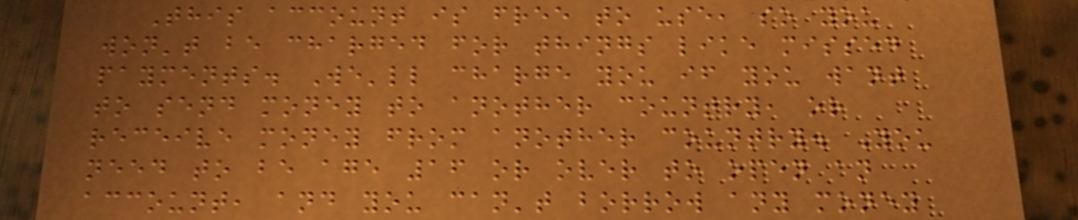This account is free to use, so you
won't be charged for things like missed
payments. We'll charge you if you want
to send money to another country, or
receive money from another country. You
need to be age 16 or over to open an
account, and you can't borrow any money
